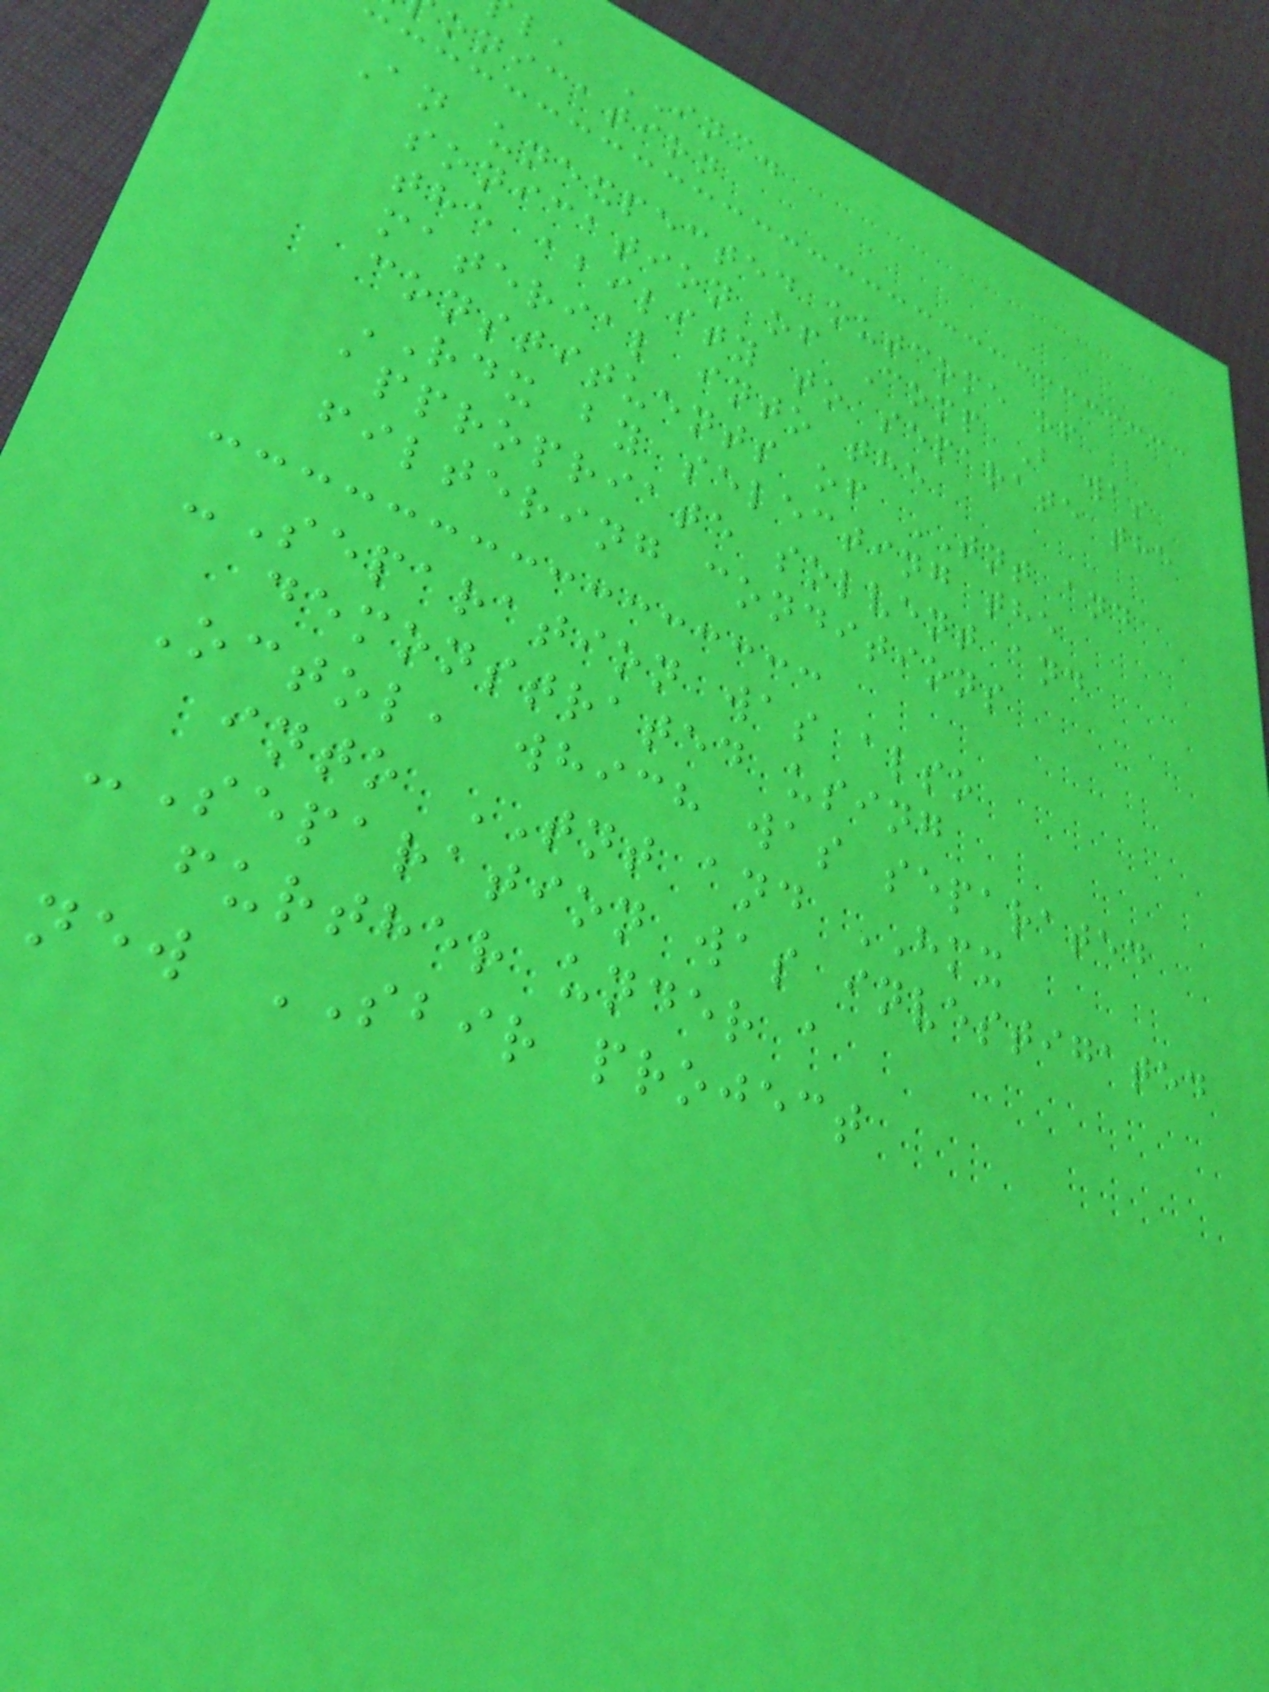l, INC.
onication
An unexpected outcome of
sonication of Comp B was
the ability to separate the
material into the
constituents of TNT and
RDX by selecting the
appropriate solvent and
filtering conditions
-Separation was also
demonstrated using
Octol, which was separated
into TNT and HMX
-Separation was investigated
further under a
new SBIR project
